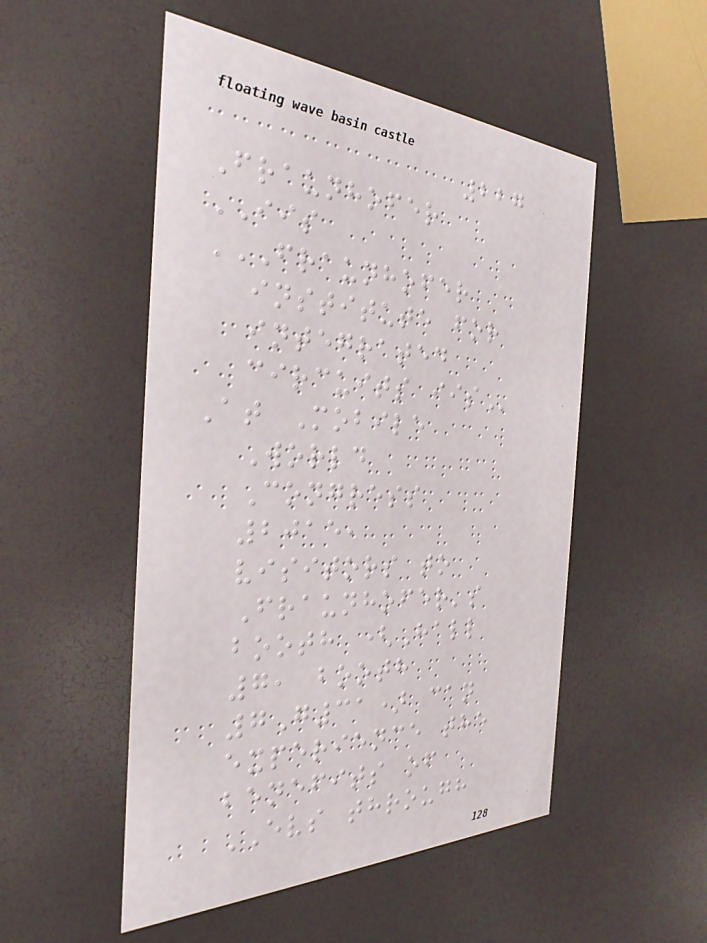227
Fraunhofer
IIS
FRAUNHOFER
INSTITUTE FOR
INTEGRATED
CIRCUITS IIS
At Mobile
World
Congress
2015,
visitors to
Fraunhofer's
booth (Hall
7, booth
7G31) can
experience the
benefits of
EVS through
